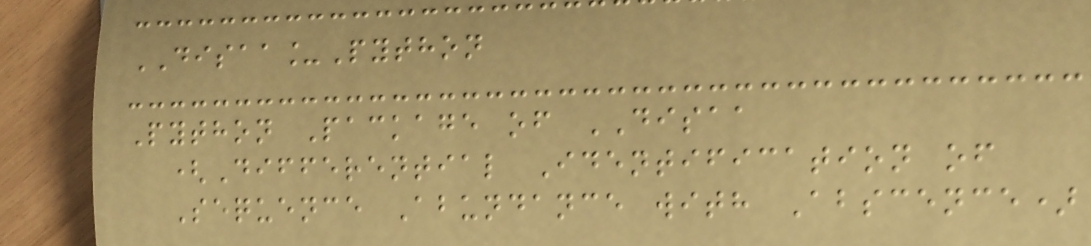DISAA_Python
Python Package of DISAA
(Differential Identification of
Sequence Abundance with Abscence)
